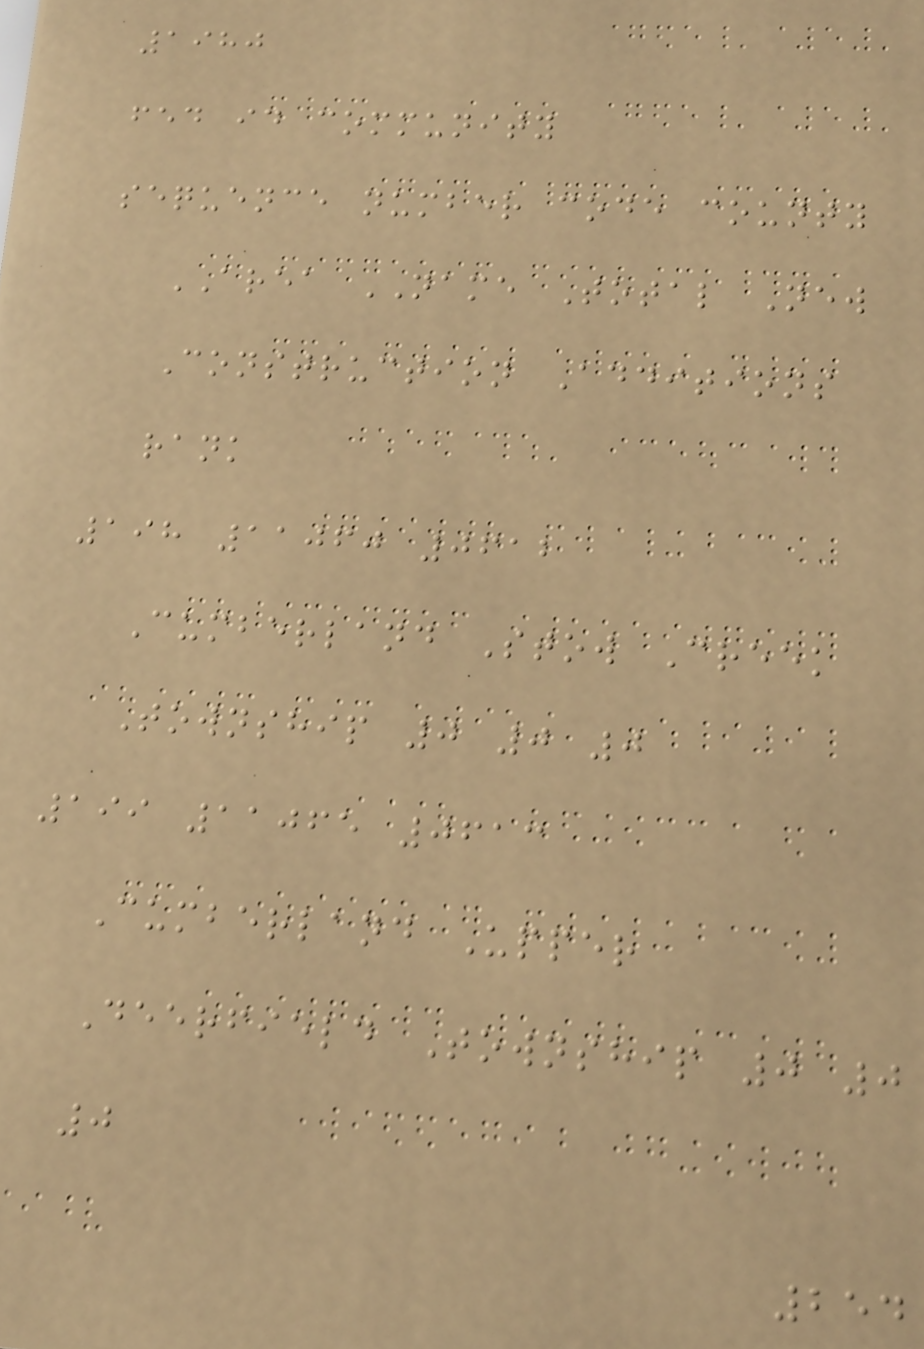1980
fed id community
sequence number code county
AREA NAME Total New
Construction Additions
rank
198 11060 0612
Cumberland Stow Creek
Township 0 0 0
199 11065 0613
Cumberland Upper
Deerfield Township 0 0
0
254
